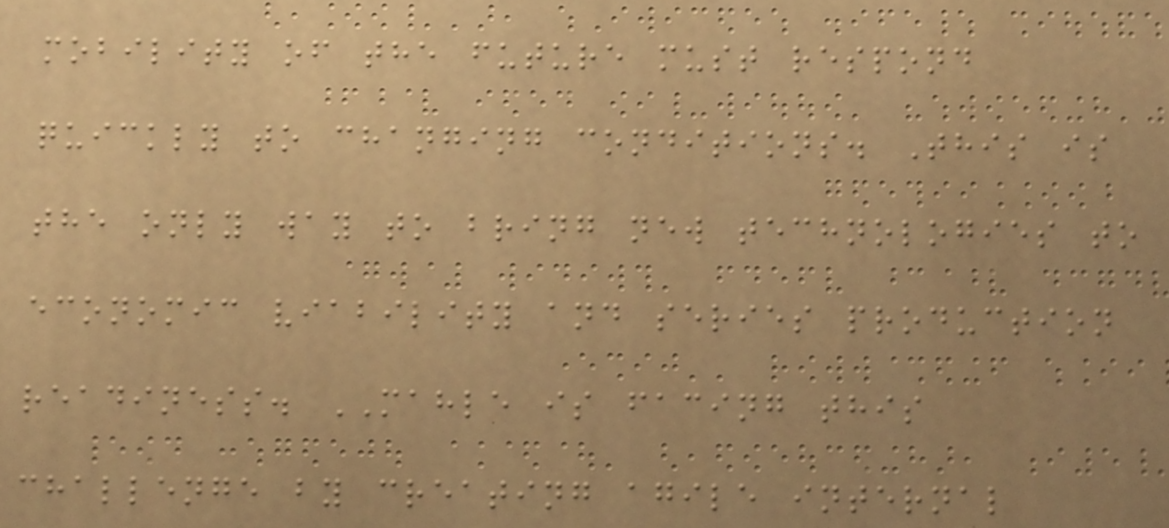mobility of the future must respond
quickly to changing conditions. This is
the only way to bring new technologies to
economic viability and series production
readiness. MAHLE is facing this
challenge by creating agile internal
